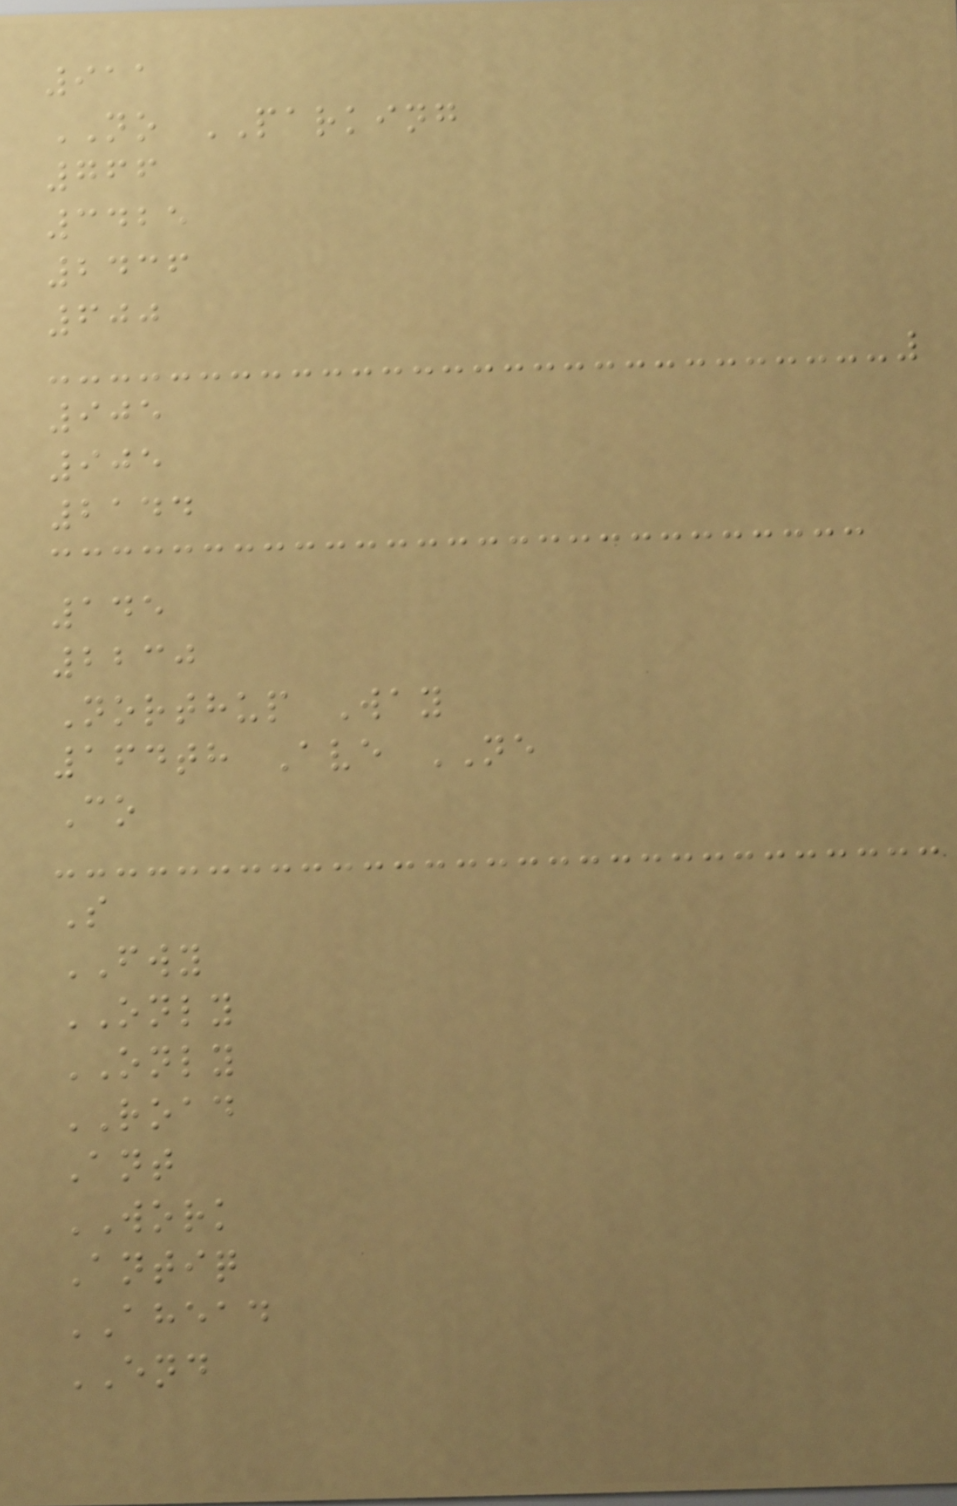911
NO PARKING
766
3425
2436
600
905
905
2144
145
2230
Northup Way
164th Ave NE
Co
S
FWY
ONLY
ONLY
ROAD
Ant
WORK
Antiq
AHEAD
END
